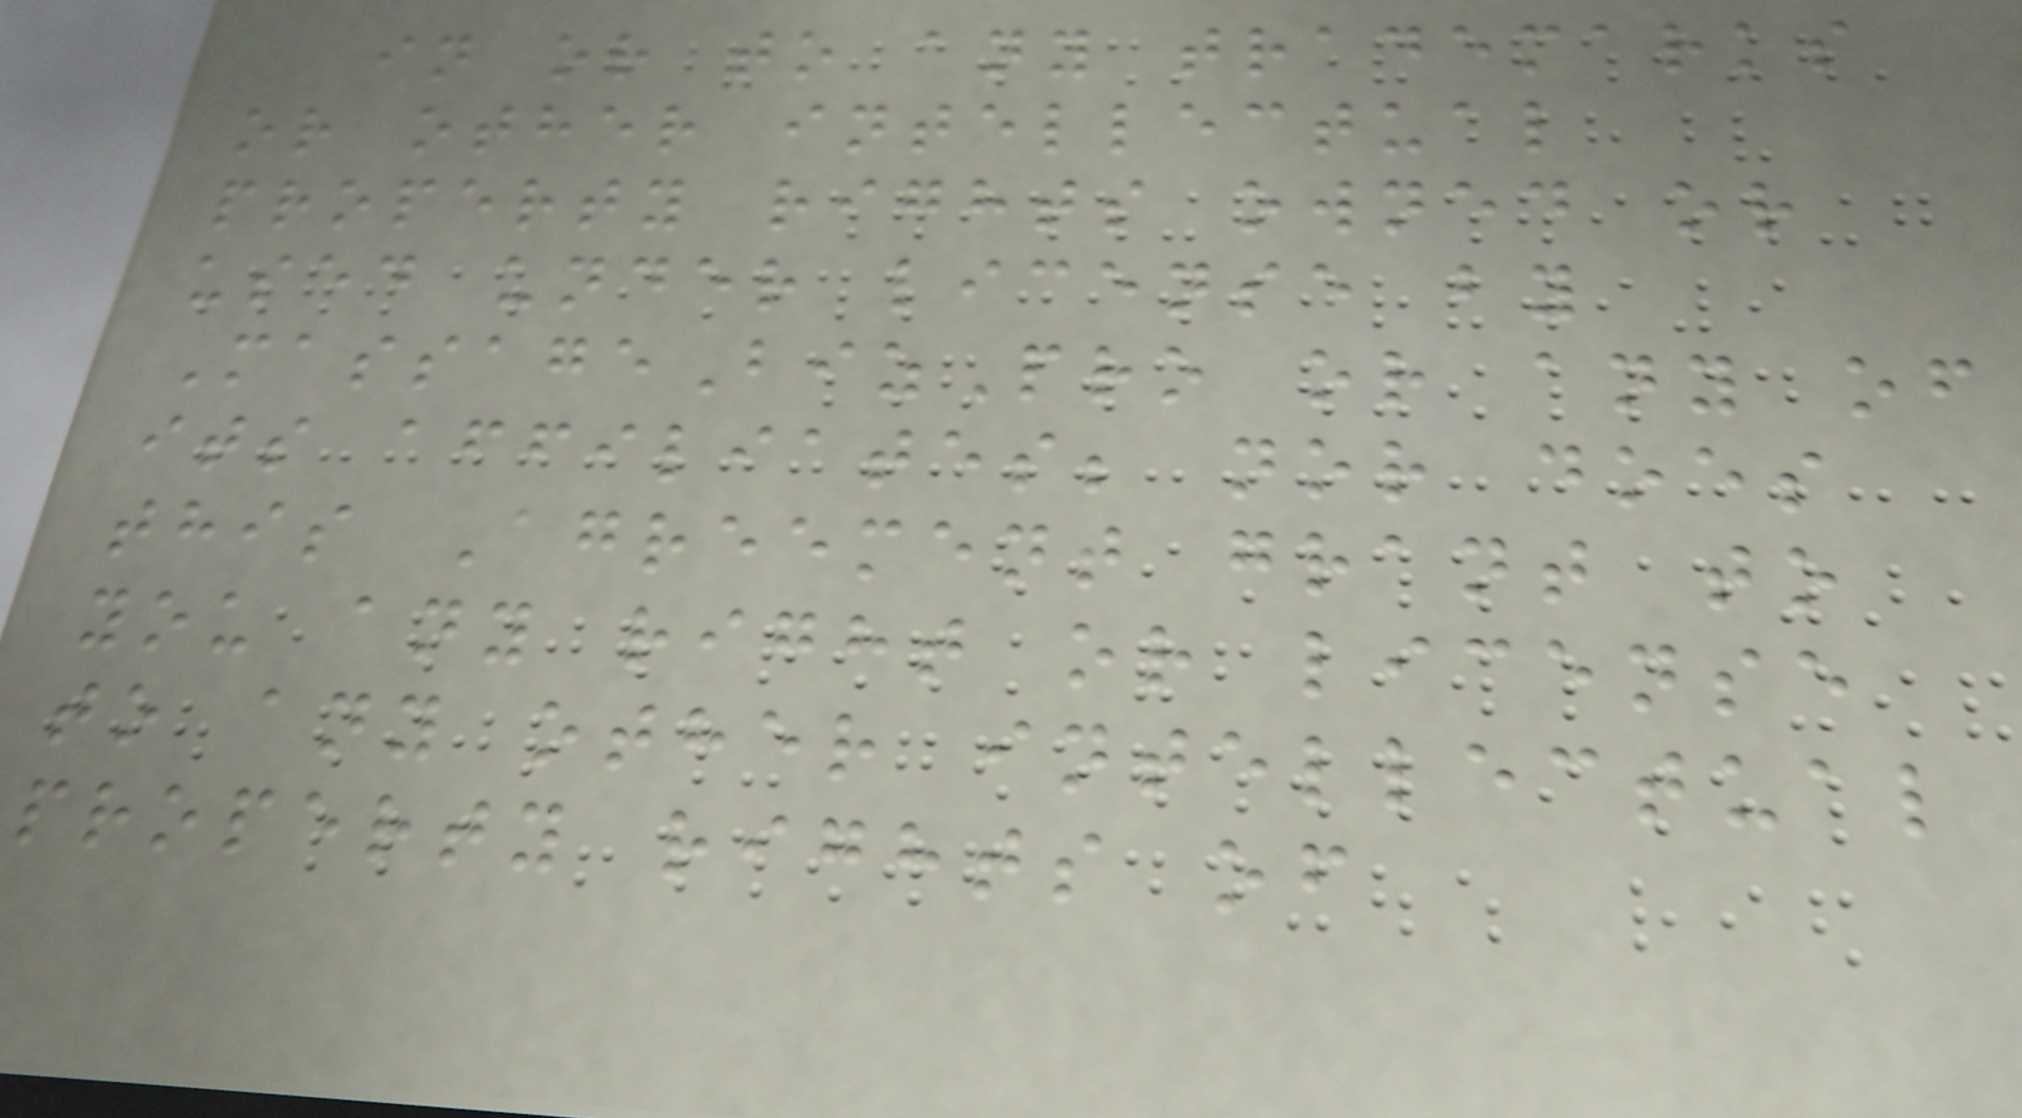in or to any trademarks
or other intellectual
property rights owned or
used under license by
MassageBizPro or any of
its affiliates; nor does
this Agreement grant to
you any right or license
to any other intellectual
property rights of
